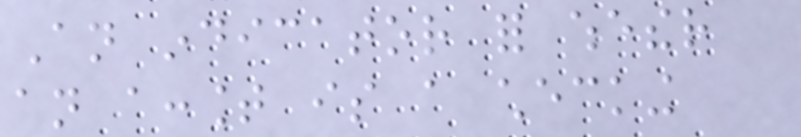An indicator for whether
an account is a checking
